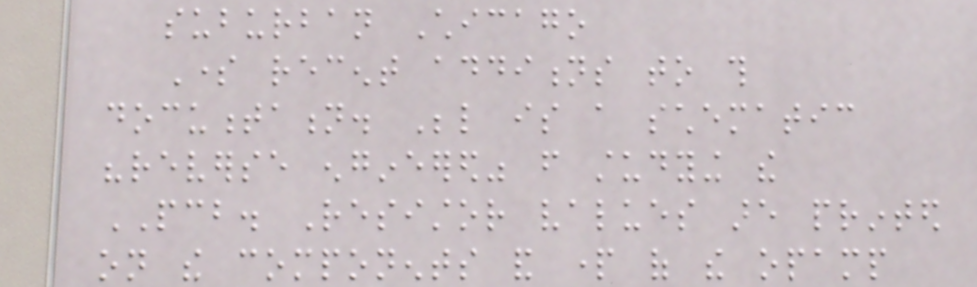suburban Chicago
Some recent additions to this
documentation. Below is a schematic
"reverse engineered" from studying the
PCB. Resistor values are printed
on the components and part of the opamp
